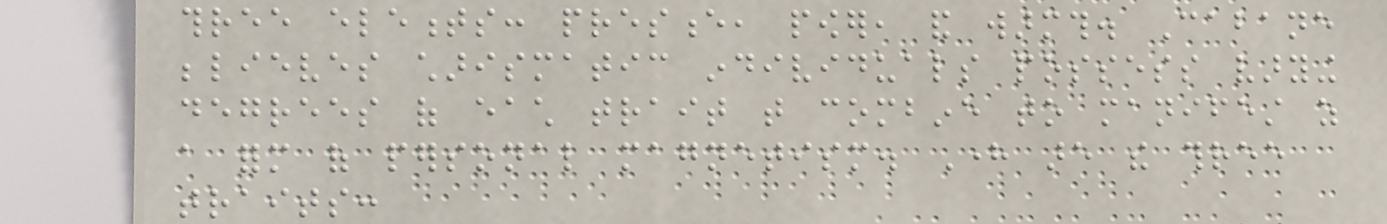three elements: presence, power, and warmth. Cabane
believes charismatic individuals possess varying
degrees of each trait that combine to manifest as
a form of personal magnetism. Here are the three
traits:
